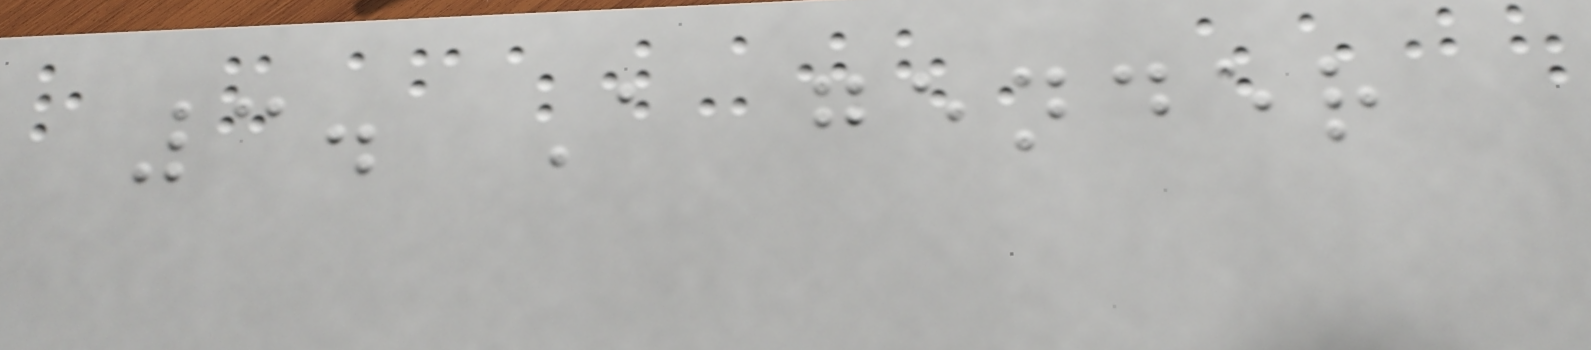3. A gender
